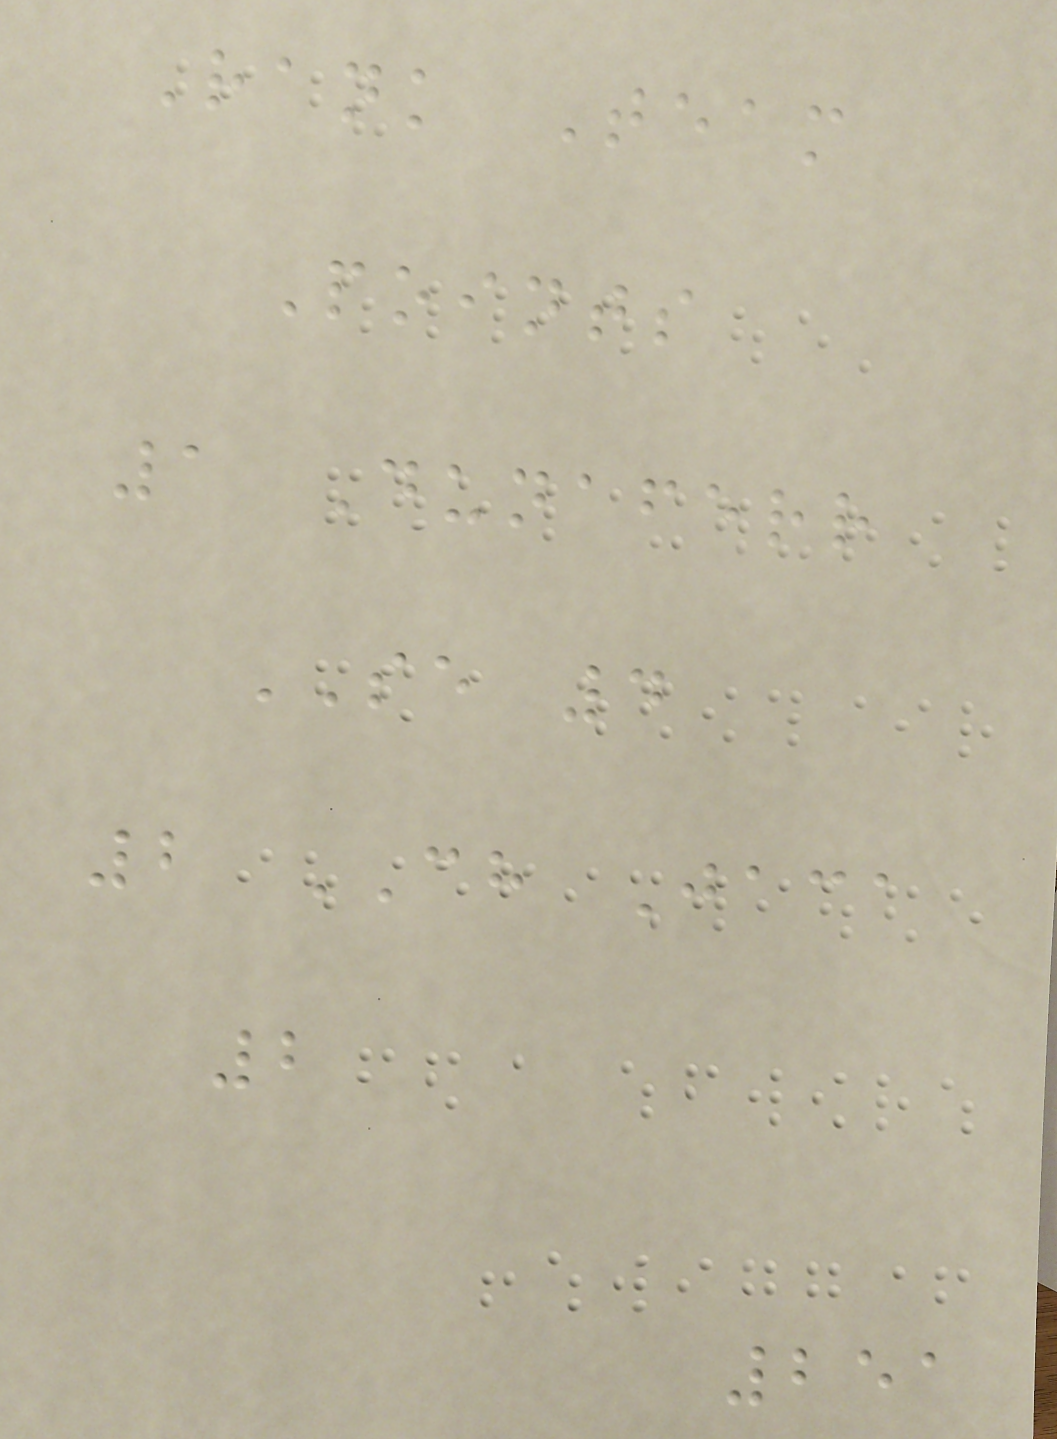Rank Team
Points
1 Dunaferr
SE 4
2 CH Jaca
2
251
